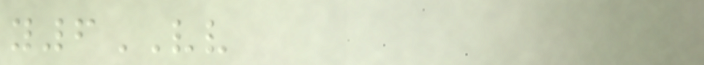y6VV
